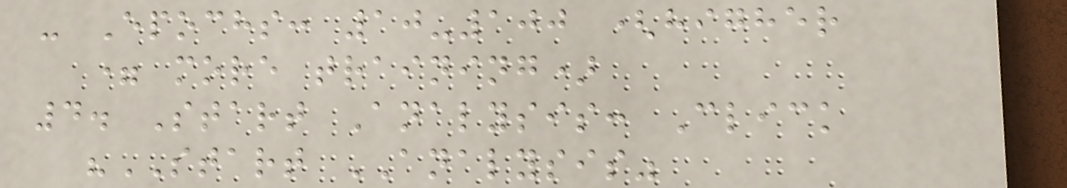- Epochs: 10-100 (higher
= more training)
4. Start Analysis: Click
"START ANALYSIS"
